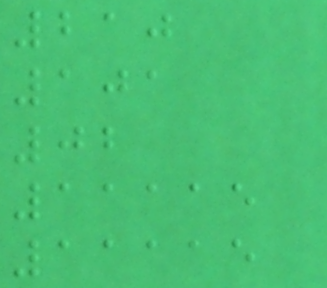210
101
02
11115
11115
